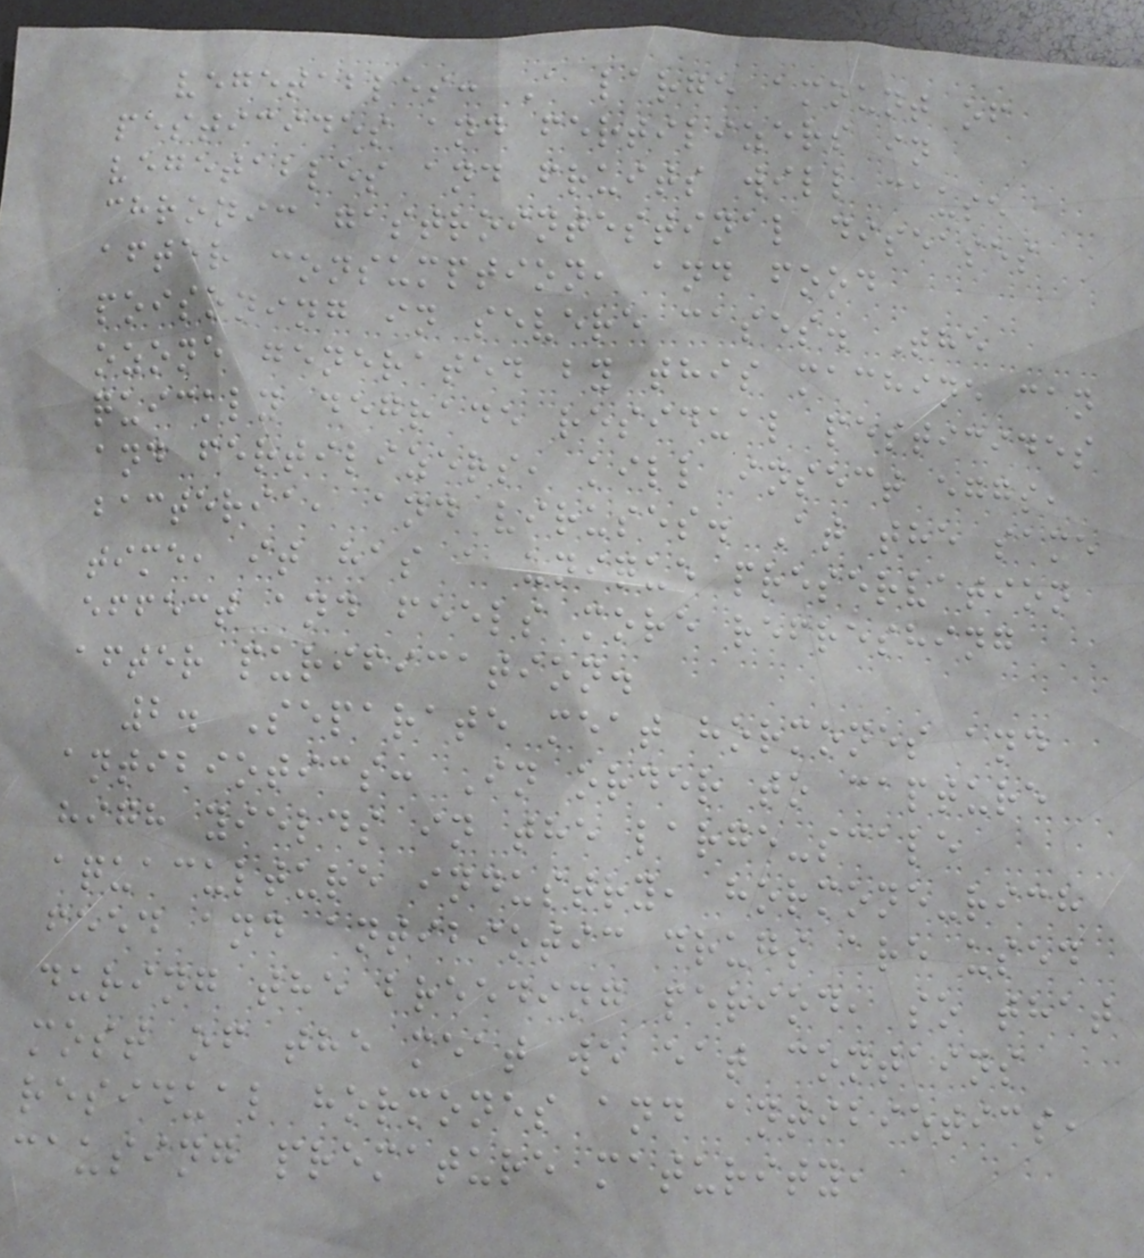vegetables: A large amount of
pesticides and fertilizers in
vegetables and fruits will cause
chronic gastrointestinal diseases
after consumption, and food
poisoning in severe cases. The
ozone generated by this machine can
quickly degrade residual pesticides
and fertilizers, kill insect eggs,
bacteria, and viruses. At the same
time, it has a unique preservation
effect and feels more refreshing
after purification.
2. Separate meat hormones and
antibiotics: In order to capture
high yields in the large-scale
aquaculture industry, hormone-rich
feed and antibiotic drugs are used
during the breeding period, so that
most of the meat we eat contains
residual hormones and antibiotics,
causing premature maturity,
